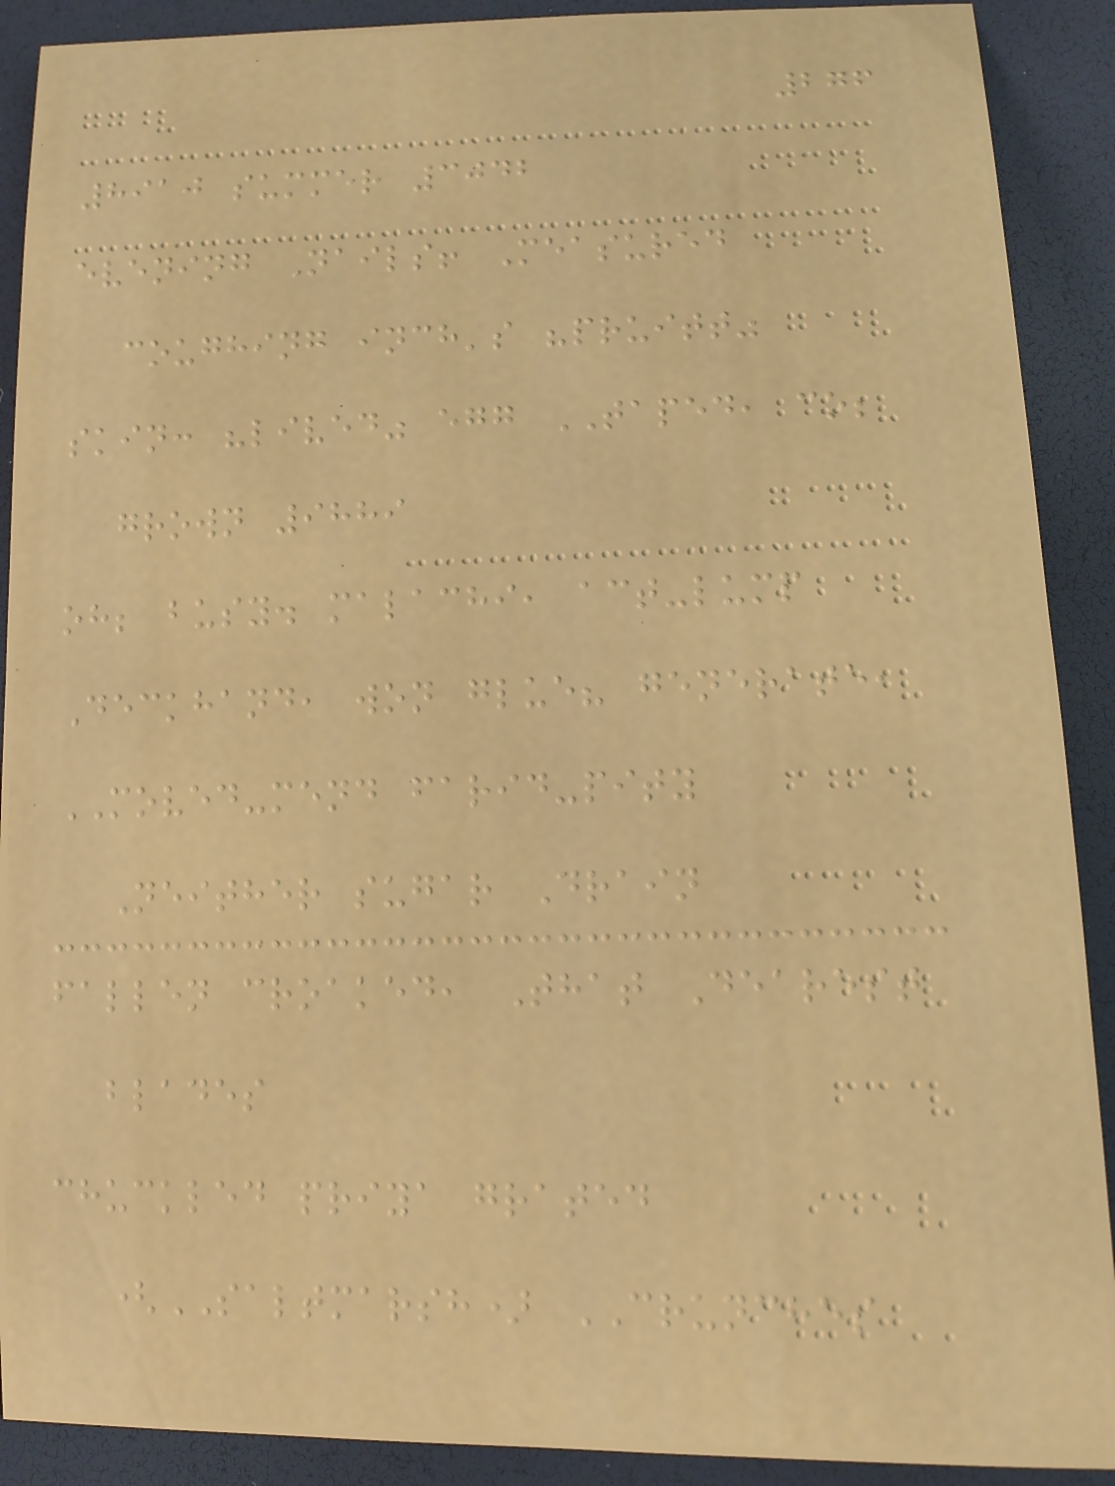276
8910 summer 3042
evening Nails! Measured
coughing inch's "pruitt"
skin: "lived" egg TAPED, co;
grown 9889
oh; busy. malachi, act-lump
Deckhand, won glue? generate,
MOVED-mend farid-pity
Neither sugar Drain
fallen croaked, That Dearest
blades
chuckled priya grated
(SALTMARSH) CRUNCHES
